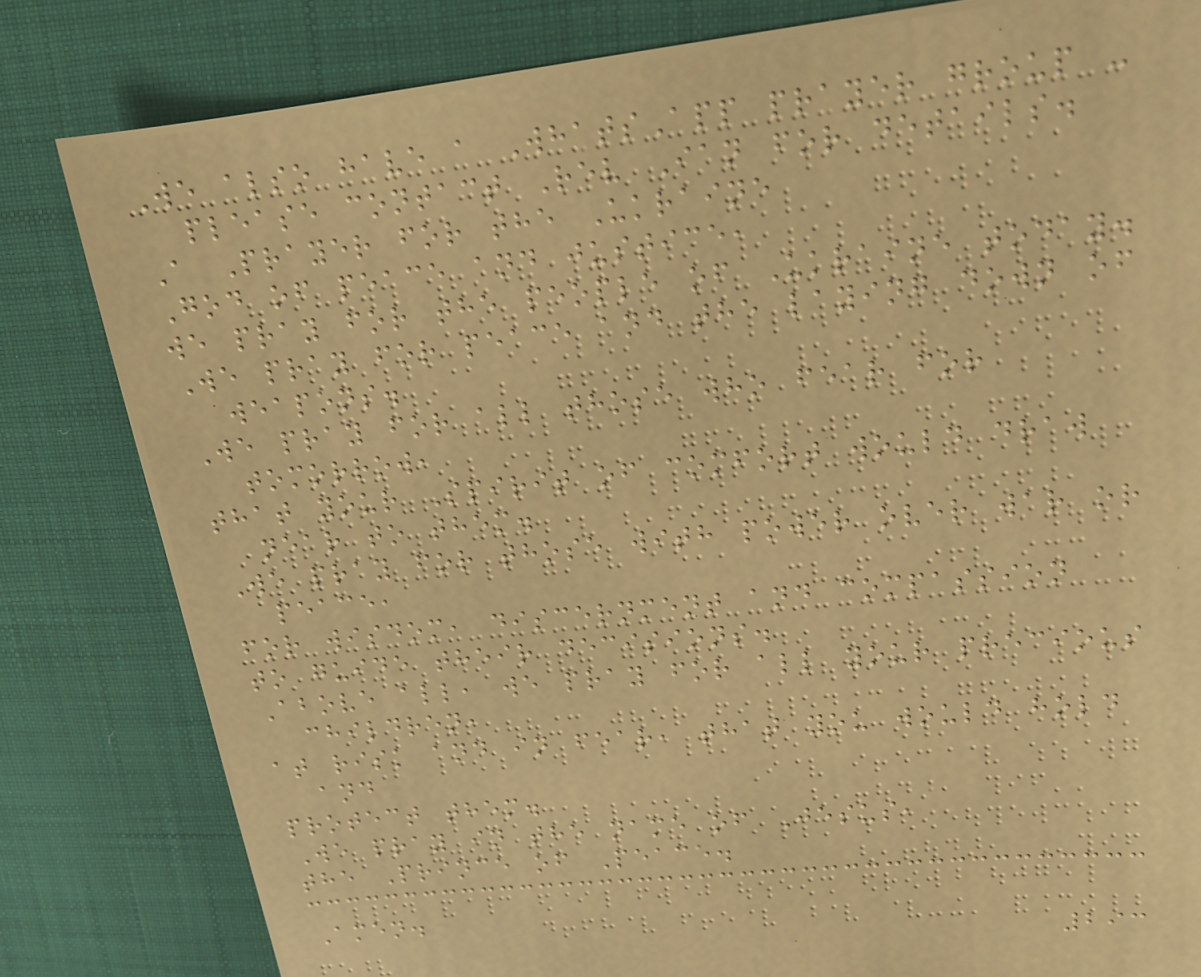We also have a WhatsApp prayer group -
please contact Rev Ian for details.
A Prayer for the Ukraine
God of peace and justice,
we pray for the people of Ukraine today.
We pray for peace and the laying down of
weapons.
We pray for all those who fear for
tomorrow,
that your Spirit of comfort would draw
near to them.
We pray for those with power over war or
peace,
for wisdom, discernment and compassion
to guide their decisions.
Above all, we pray for all your precious
children,
at risk and in fear, that you would hold
and
protect them.
We pray in the name of Jesus,
the Prince of Peace.
Amen.
293
